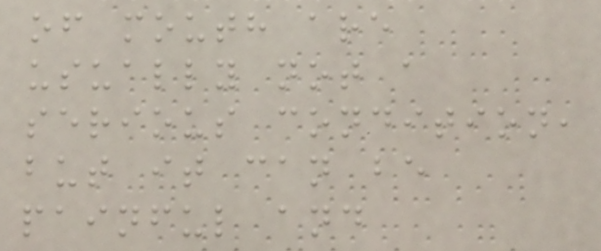of mouth are
usually not a
serious condition,
but it can be
painful and
